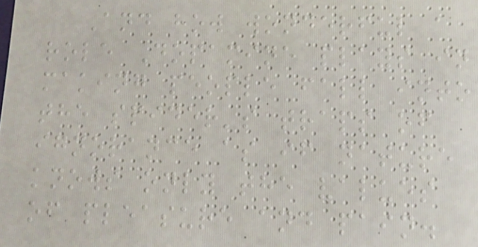And how wonderful a
role Dopamine plays in
making people fall into
the spider's traps of
ignorance as if nature
knows only the values
of pleasure and pain.
